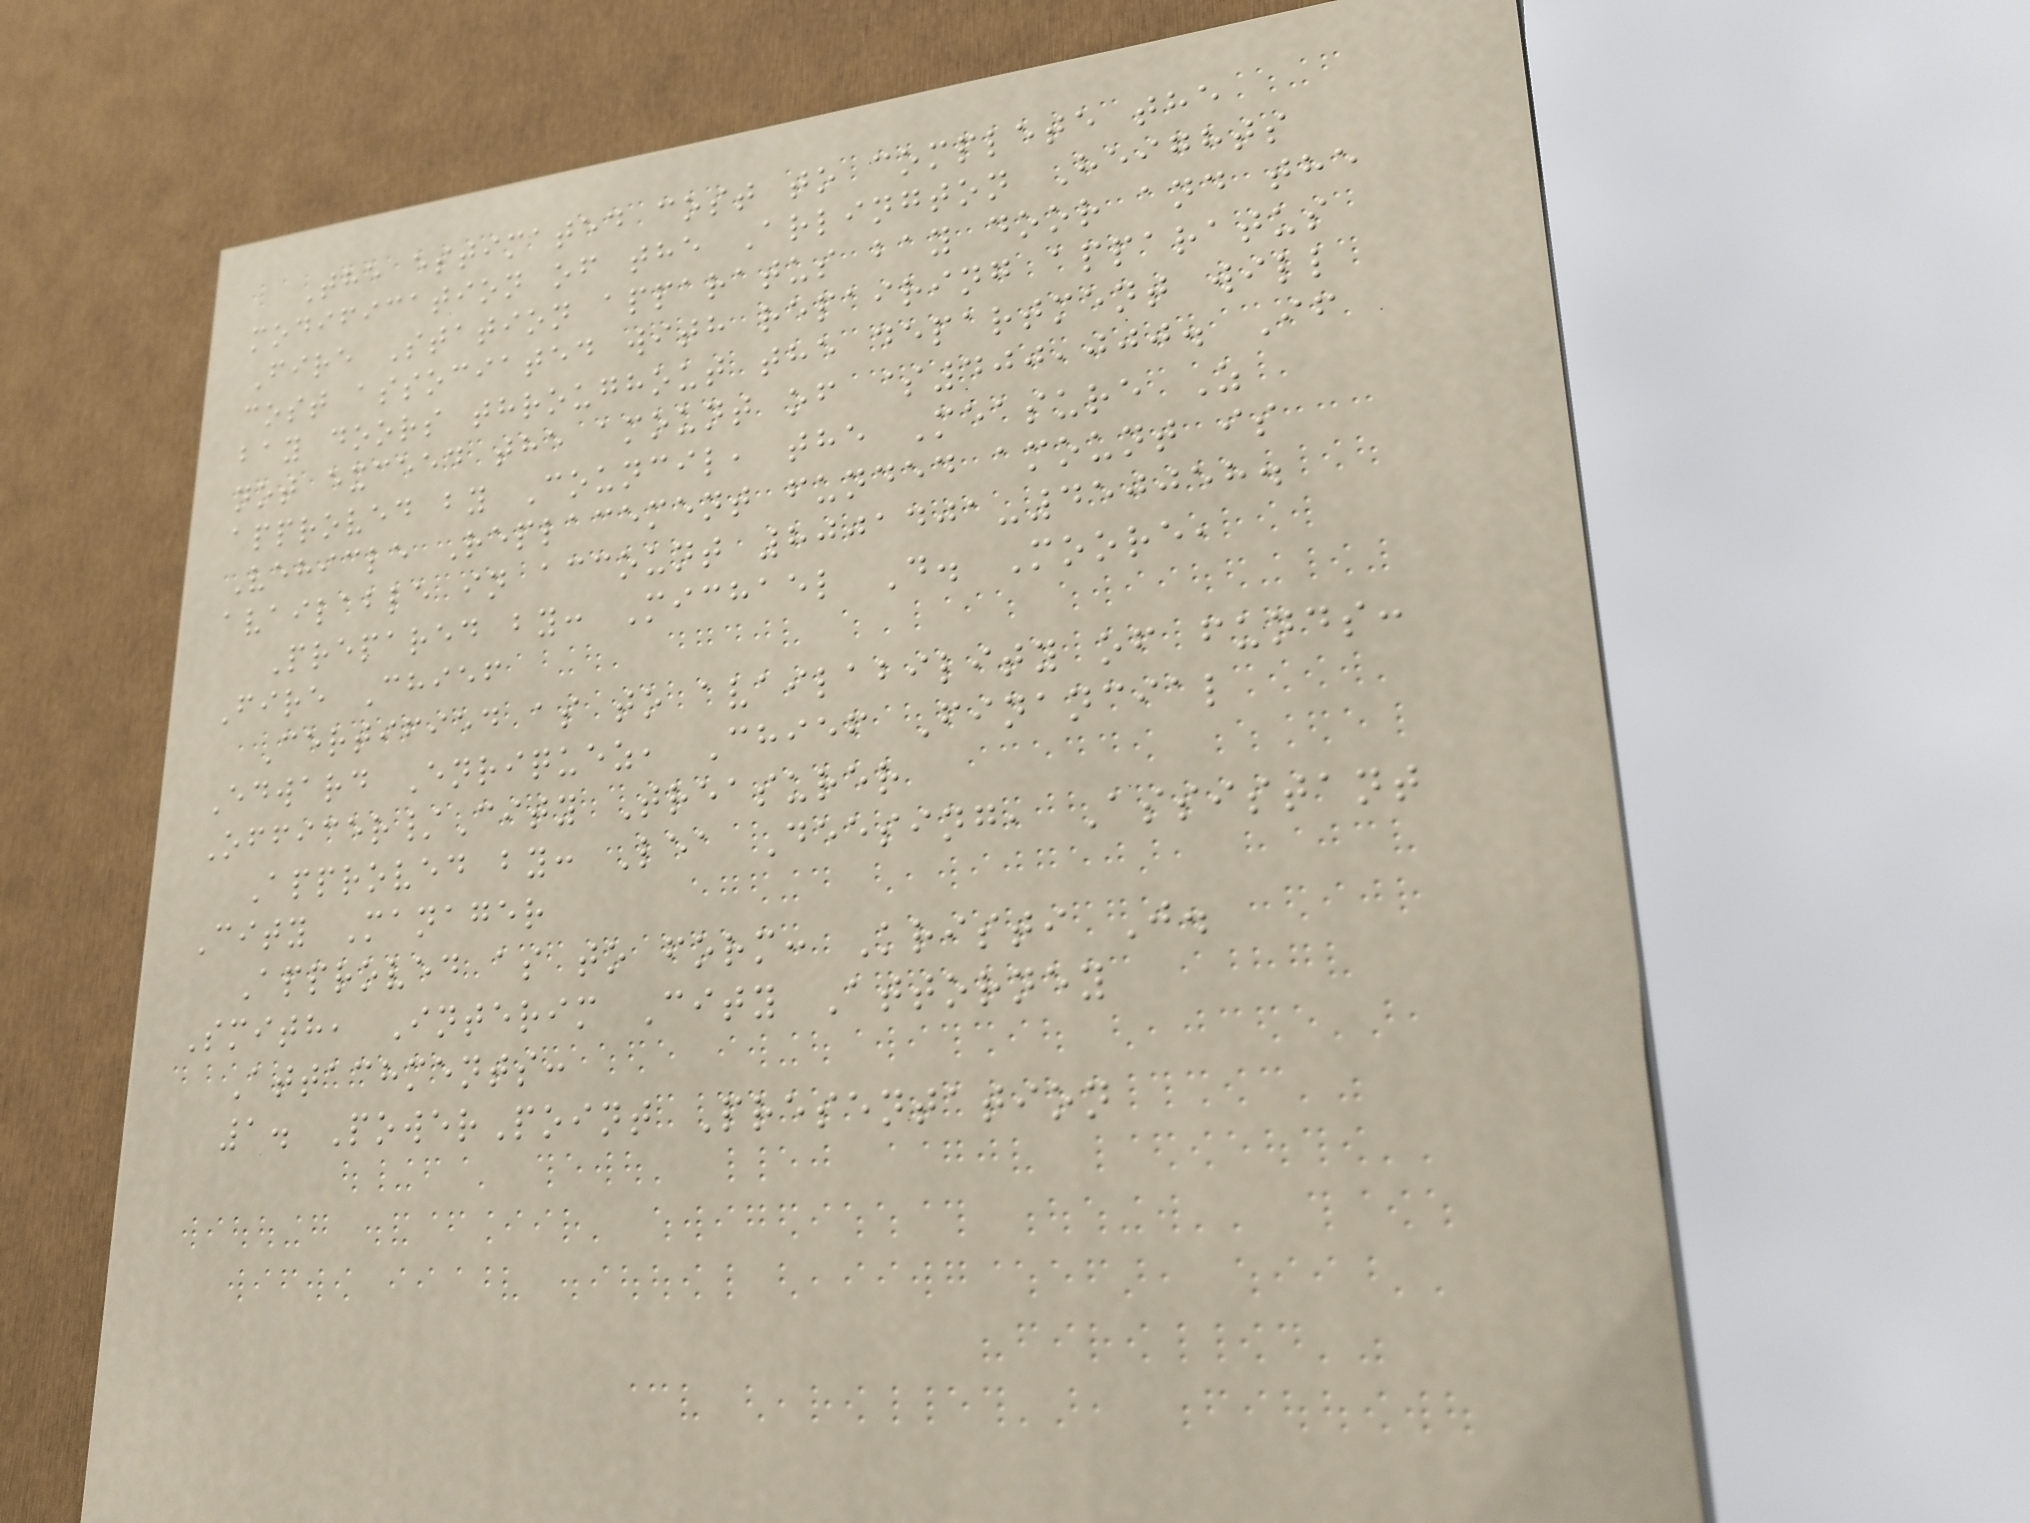The estimated cost to complete the
modification of the Arlington Heights
Fire Station apparatus bay door and the
cost associated with repairing apparatus
bay doors throughout the department will
not exceed the amount of $400,000. If
approved by Council, the Measure Z
Vehicle Replacement funded amount is
available in account 8001401-450058.
Prepared by: Michael D. Moore,
Fire Chief
Certified as to availability of funds:
Edward Enriquez, Chief Financial
Officer/City Treasurer
Approved by: Lea Deesing, Assistant
City Manager
Approved as to form: Kristi J.
Smith, Interim City Attorney
Attachments:
1. PowerPoint Presentation
